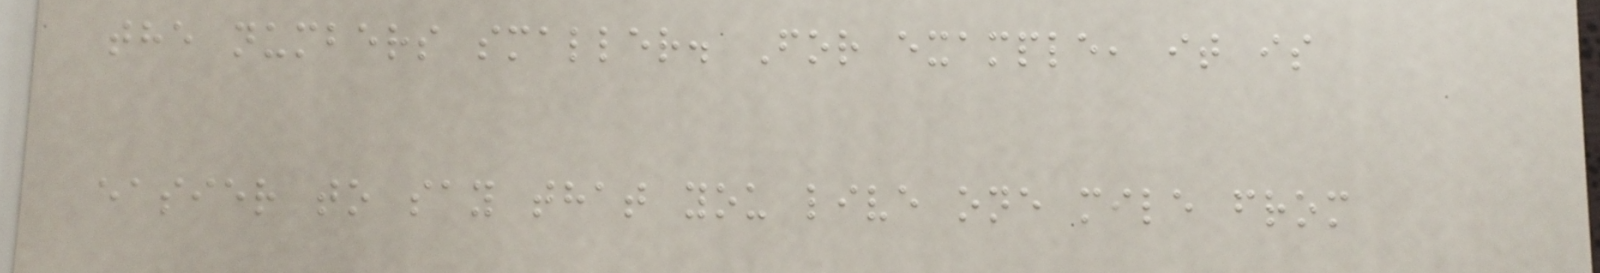the numbers smaller. For example, it is
easier to say that you live one mile from
